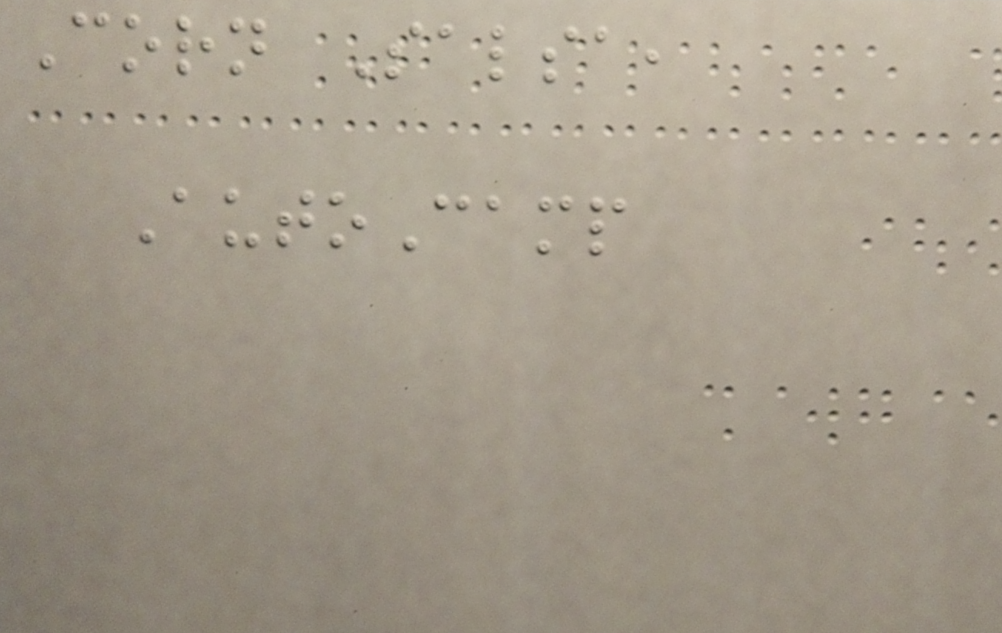Corn Salsa,
AutoCamp
